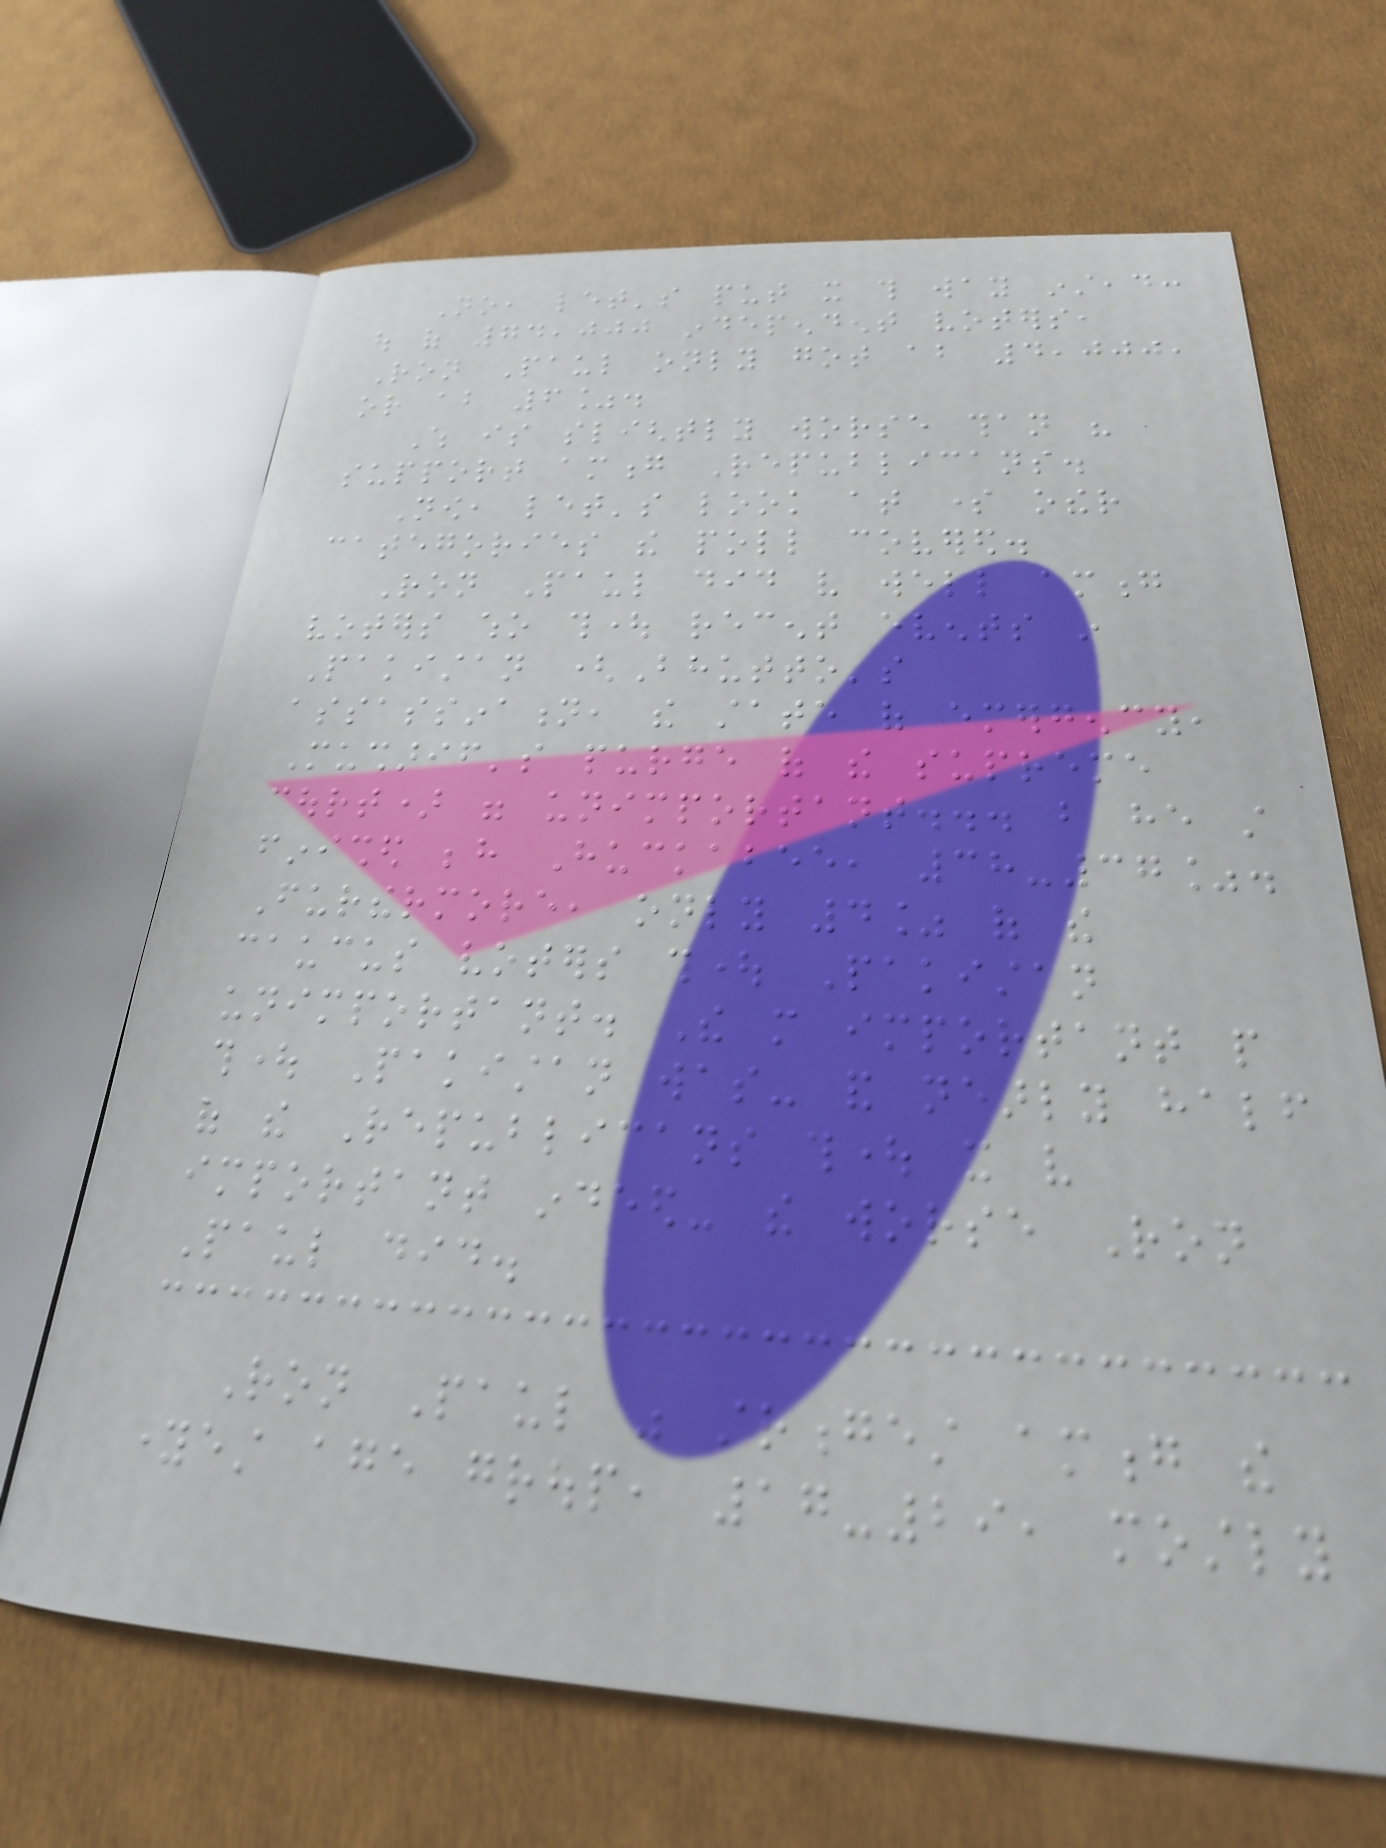No, let's put it this way instead:
out of 74,000 independent voters,
Ron Paul only got about 4,000,
or about 6%.
Which is slightly worse than his
support among Republicans.
Now, let's look at some other
categories the poll covered.
Ron Paul did very well among
voters who thought recent events in
Pakistan (Bhutto's
assassination, the state of emergency,
Musharif's purge of the supreme
court) were unimportant... but he still
finished behind Huckabee, 38-37%.
Furthermore, only 4% of the
caucus voters thought Pakistan
unimportant. The more important people
thought Pakistan was- and nearly half
of the Republicans thought it very
important indeed- the worse Ron
Paul did.
Ron Paul was strongest among the
youngest age group, 17-29, mostly
